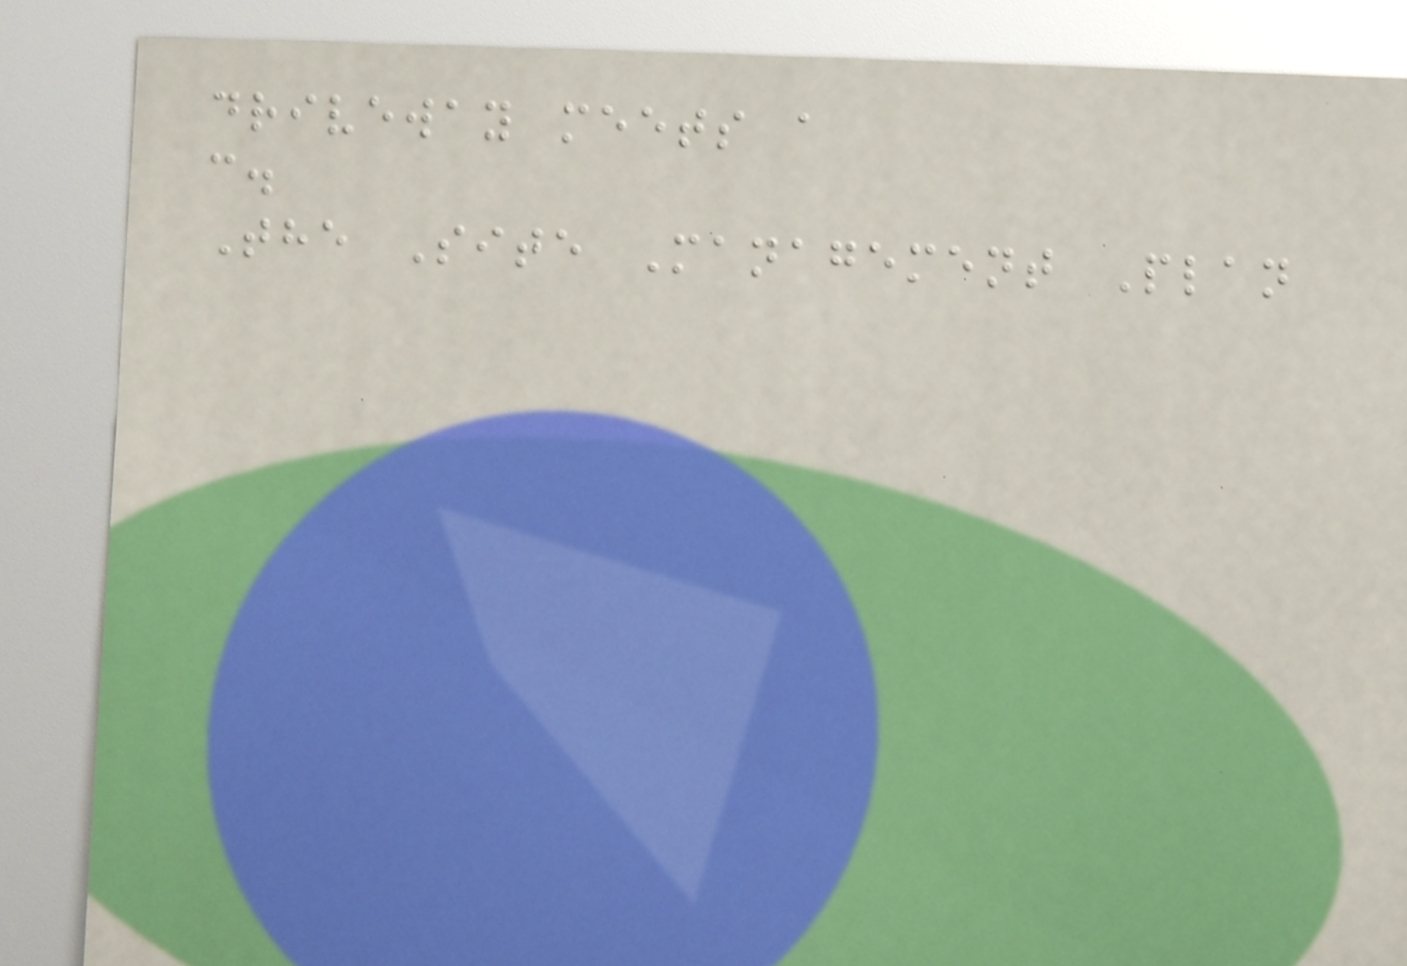driveway meets a
c.
The Site Management Plan
